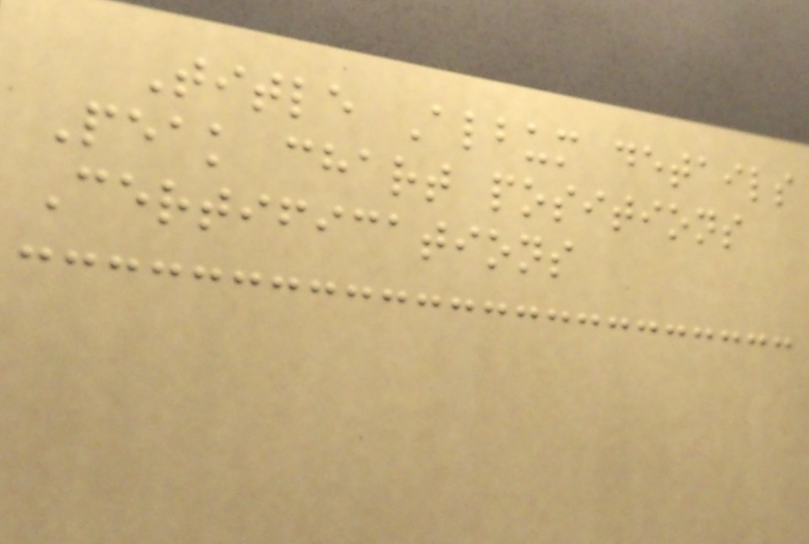Title Album details
Peak chart positions
Certifications
